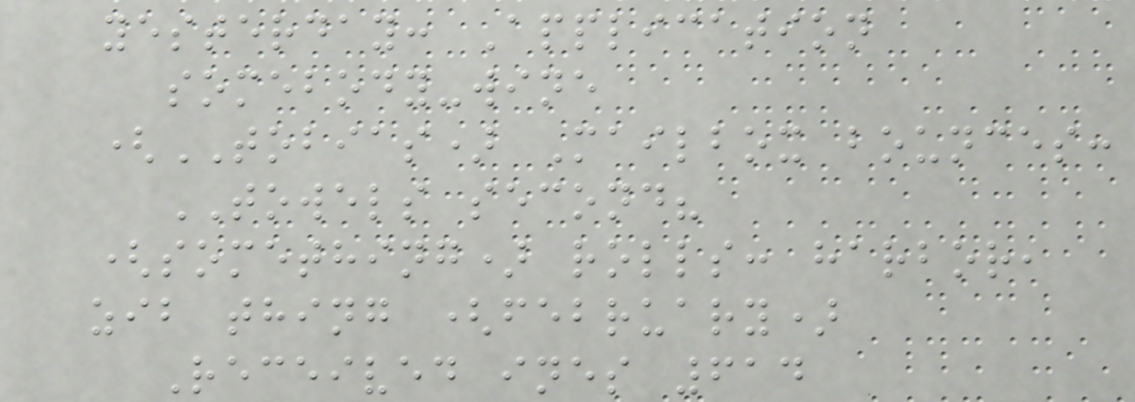yesterday: Application
somebody-wine
(TOBIAS) Mailbox bounces:
TOWELS second?
(something) rolls: harbor,
zib thing (february)
Received ines 614
